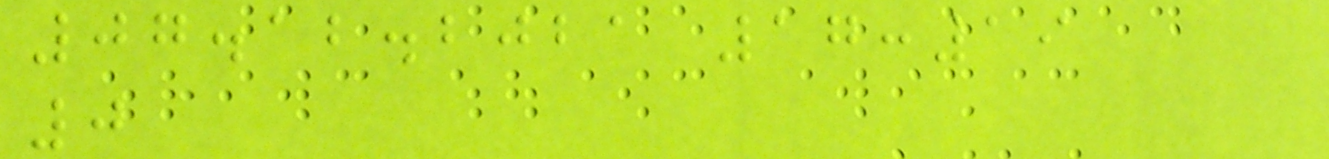07.12.2021 17:19
0
